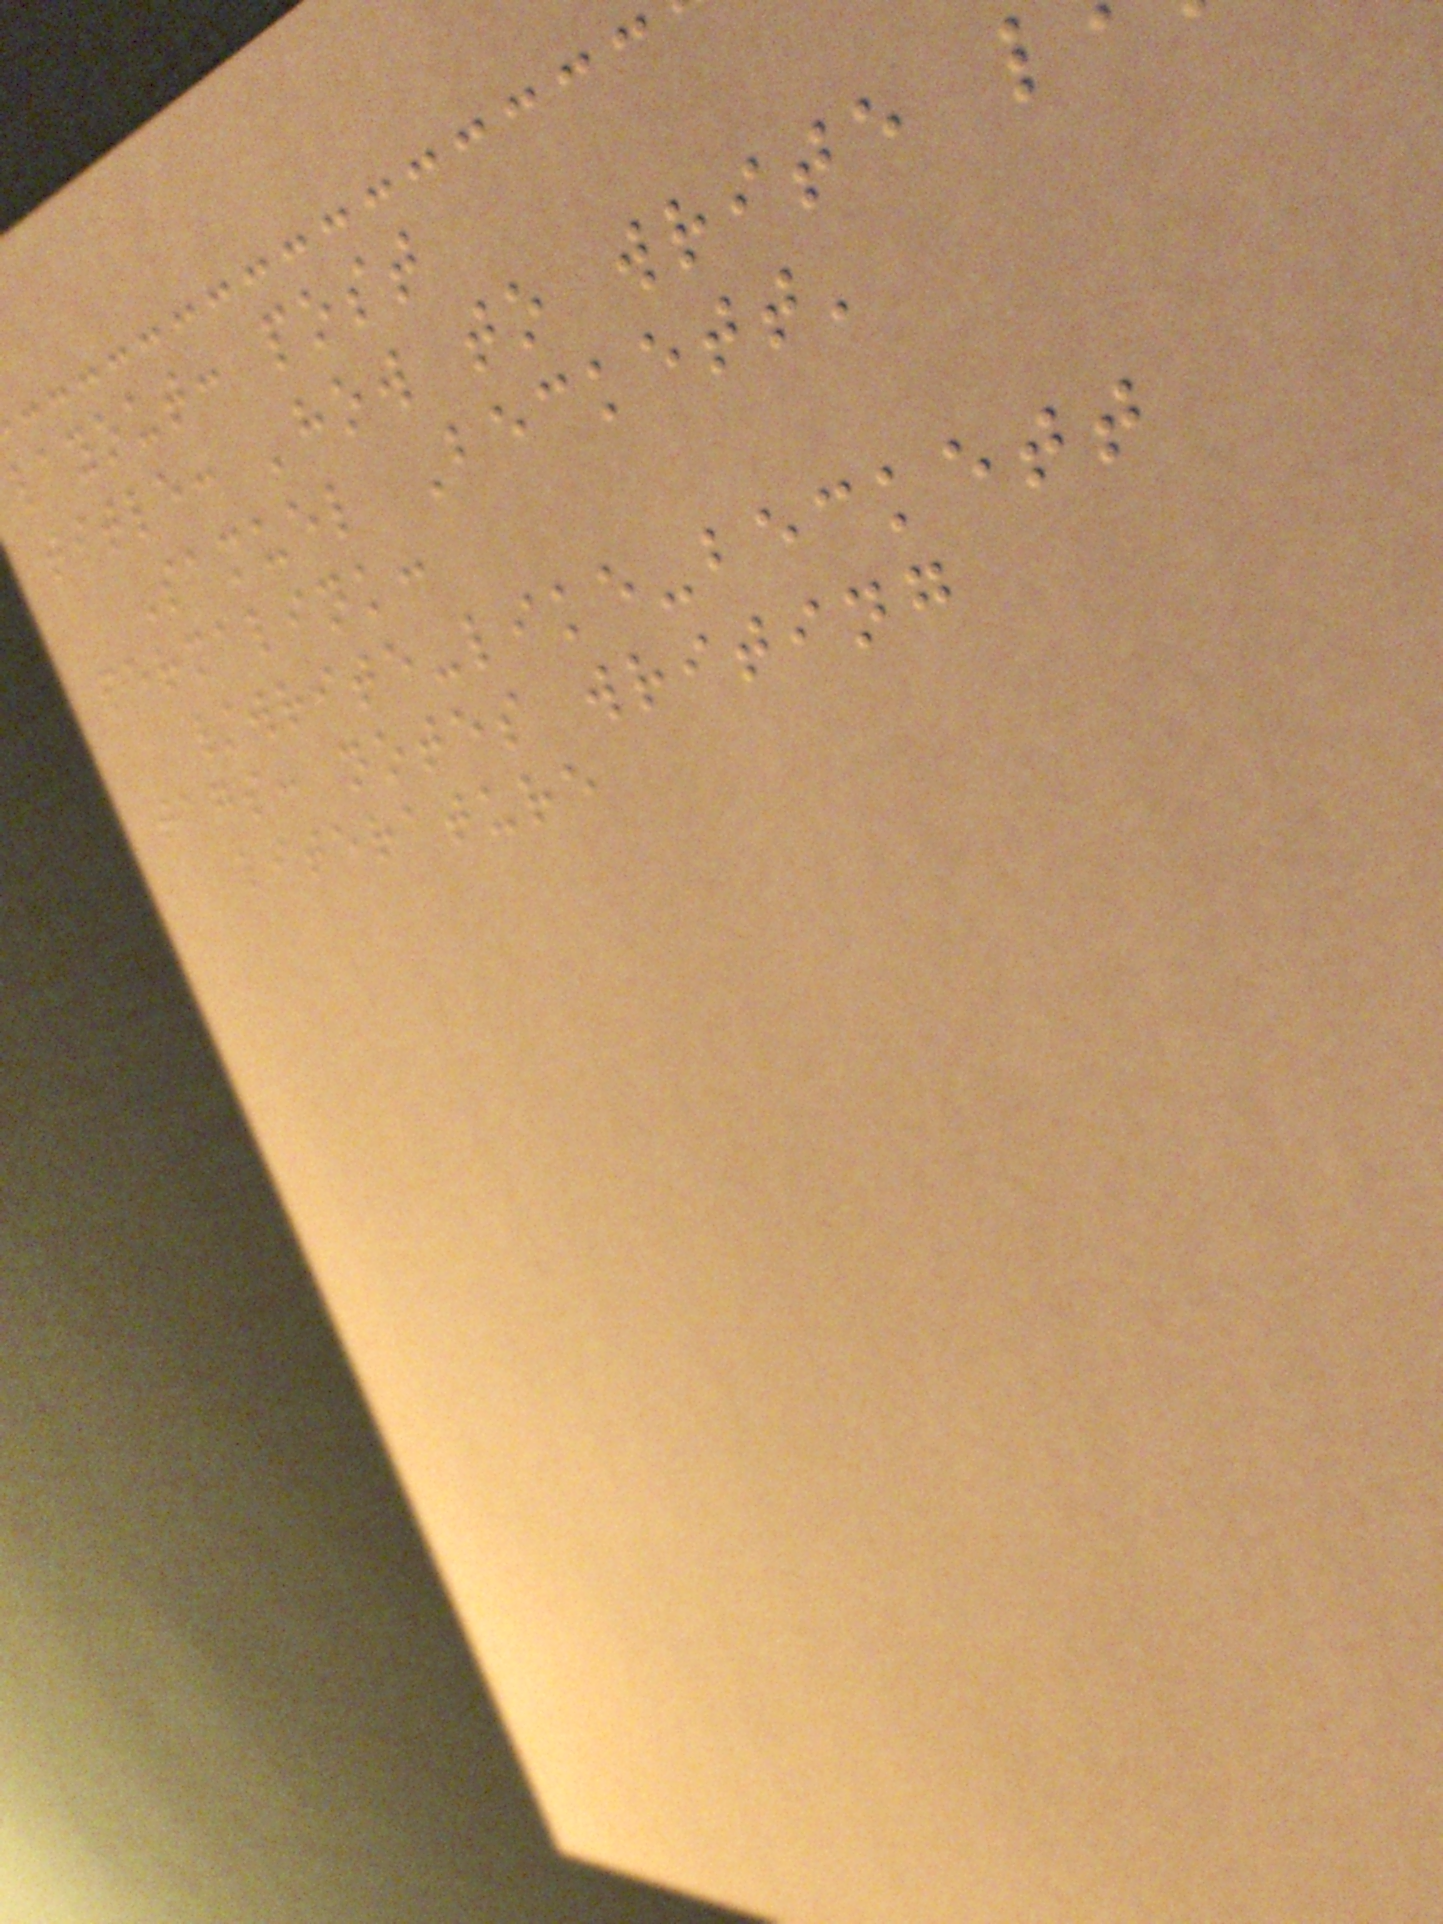layout: post
title: 'how to write l
Samuel Beckett'
permalink:
/write-like-beckett
tags: notes writing
literature
